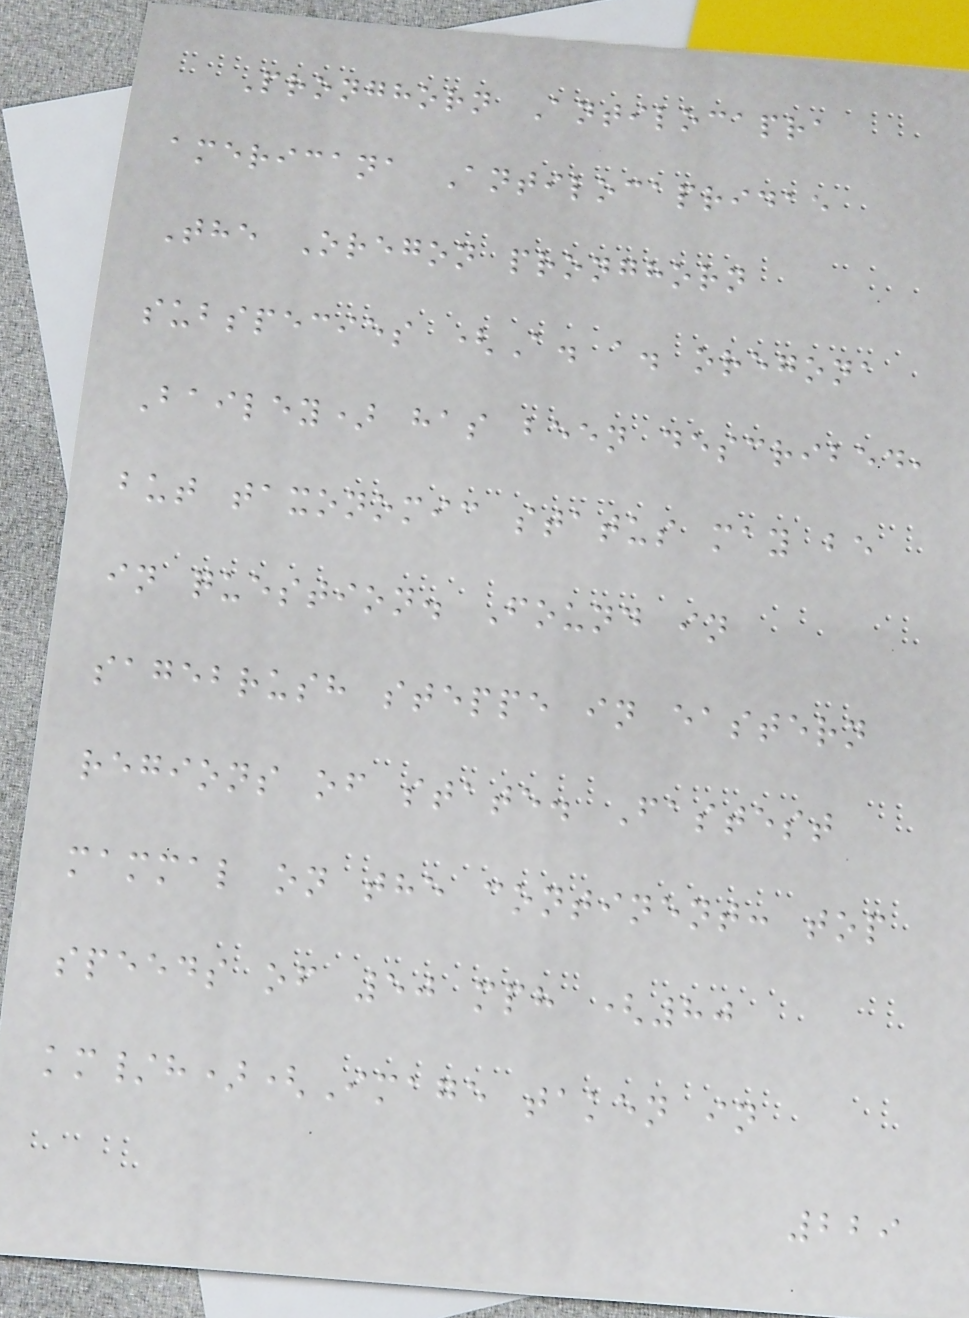Pronghorn Antilocapra
americana Antilocapridae
The Oregon pronghorn
subspecies (A. a. oregona
Bailey) has been described,
but taxonomic status may be
in question. Found in
sagebrush steppe in eastern
regions of state. Fastest
mammal on the continent: top
speeds of 50 mph (80
km/h)(Image taken in
229
